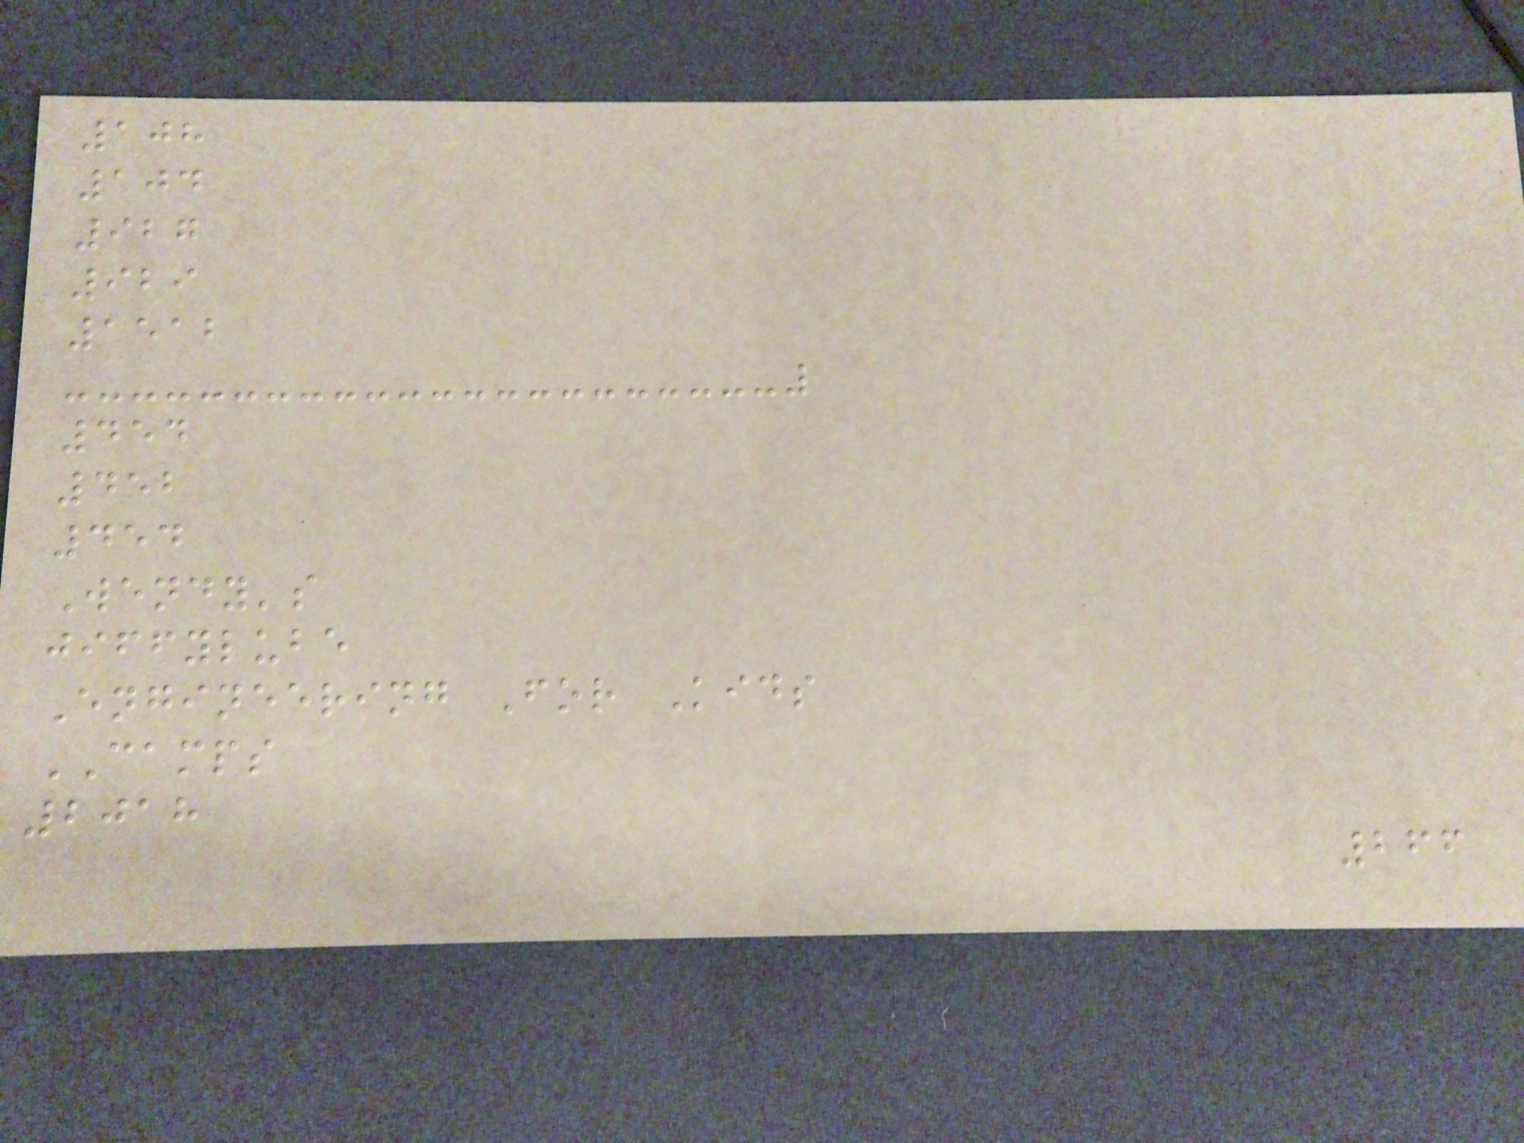108
104
927
929
1512
454
452
454
Wendy's
jiffylube
Engineering For Kids
CAMPS
2018
266
